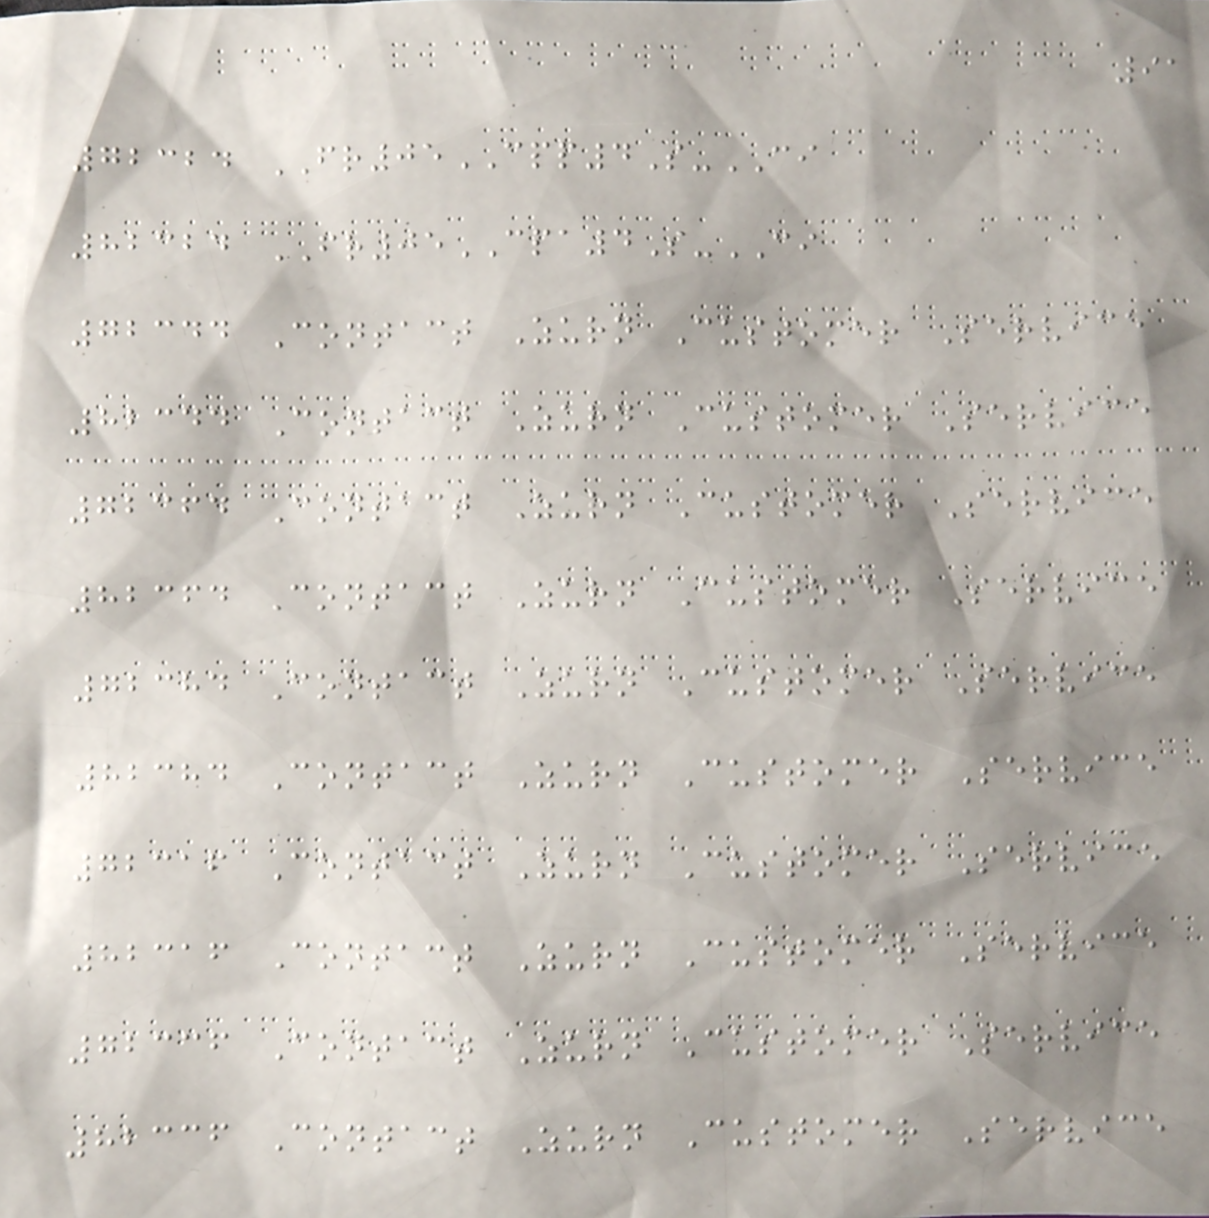91
72324 FR05CPP4S-CI
82324 FR05CPA4S-CI
72344 Contact Zurn Customer Service
82344 Contact Zurn Customer Service
72364 Contact Zurn Customer Service
82364 Contact Zurn Customer Service
72384 Contact Zurn Customer Service
82384 Contact Zurn Customer Service
72316 Contact Zurn Customer Service
82316 Contact Zurn Customer Service
72336 Contact Zurn Customer Service
82336 Contact Zurn Customer Service
